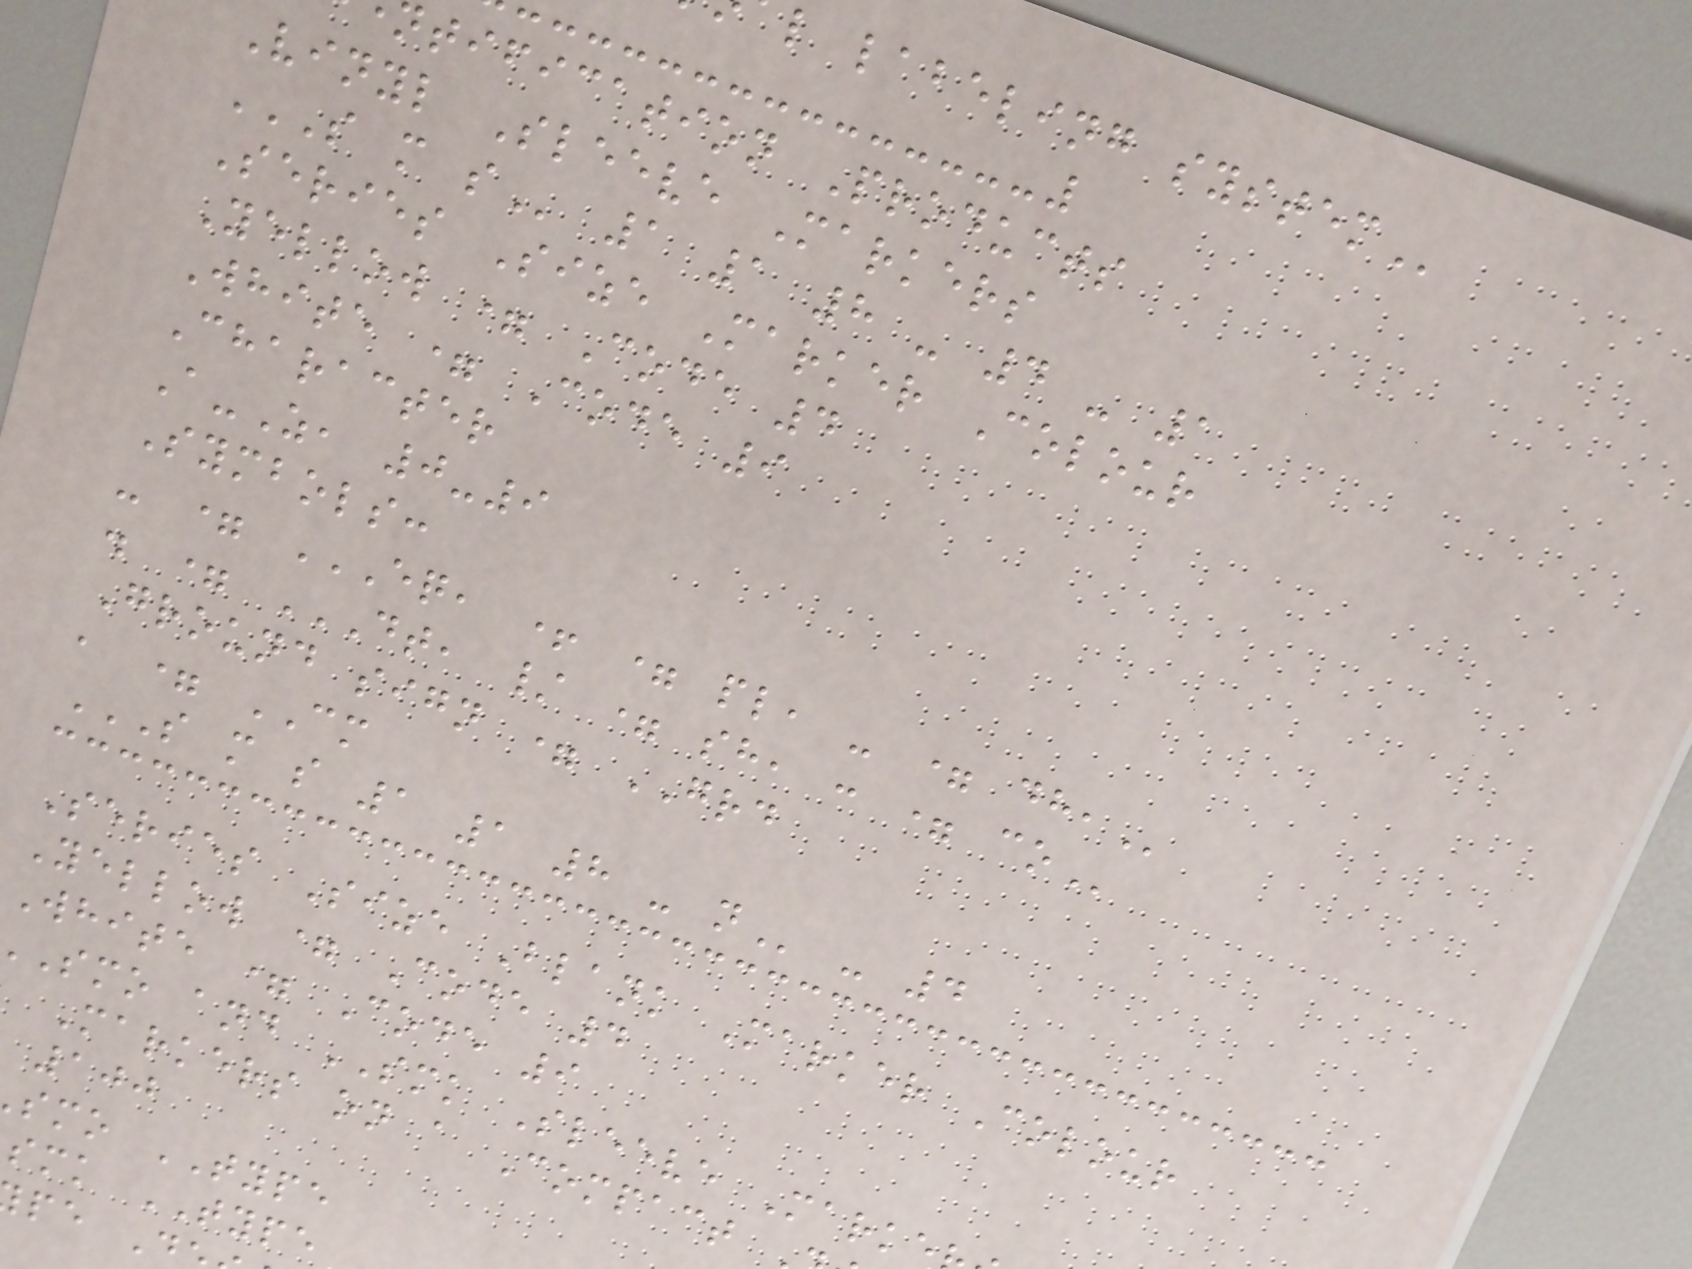l labeling
tification Products
Vinyl Sleeve Markers
S M S 1 1 8 - 4 - 1
Series Size Marker Colour
Yellow = Code 4
White = Code 9
Character
A-Z, 0-9
Symbols:
- = EQ, + = PL, - = DH,
. = DT, / = SH, : = CO
Ground sign = GRD
, = CM
S M S 1 1 8 - N - 4
Series Size Blank Marker Colour
Yellow = Code 4
White = Code 9
smo and SMK Sleeve Marke
Markers on a Compact
100
smo TYPE
smk TYPE
